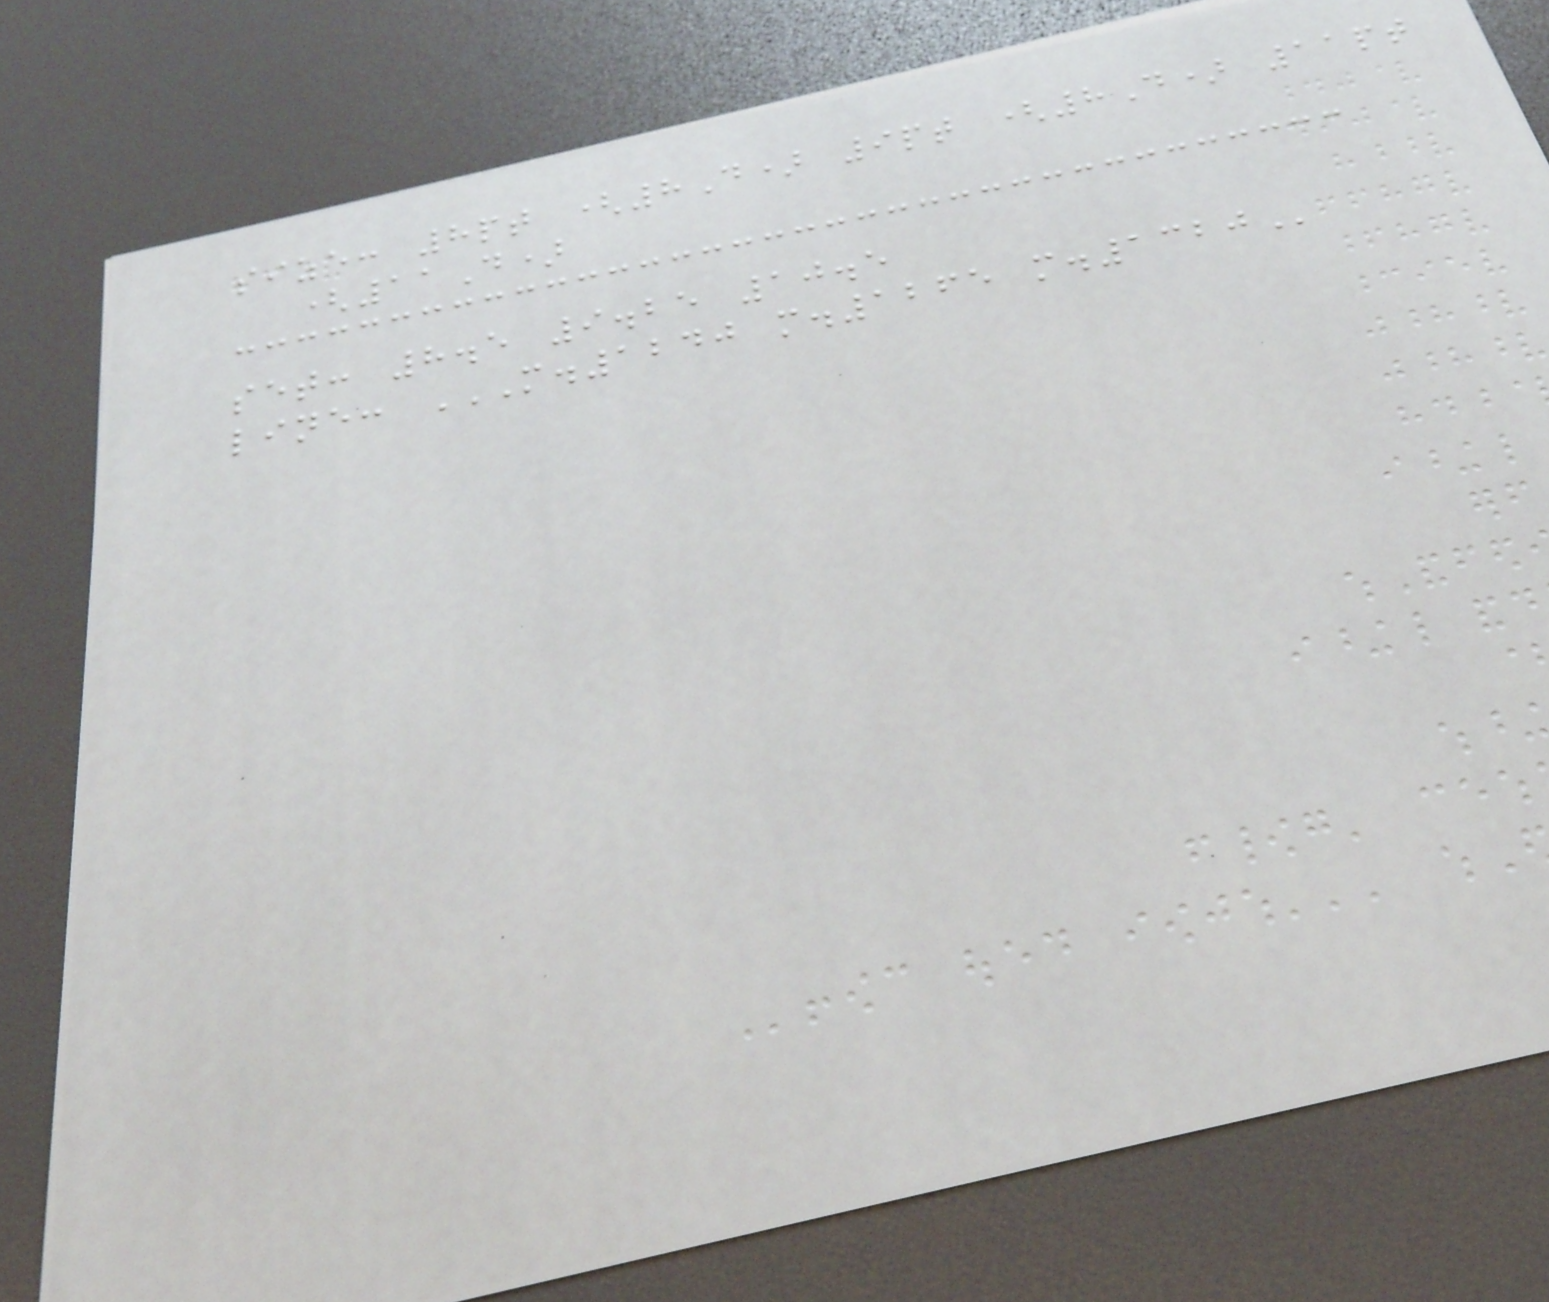size: 8pt (8D) 9pt (8D) 11pt
(11D)
set: 8.5 9.25 10.5
line: M.1240 M.1265 M.1320
